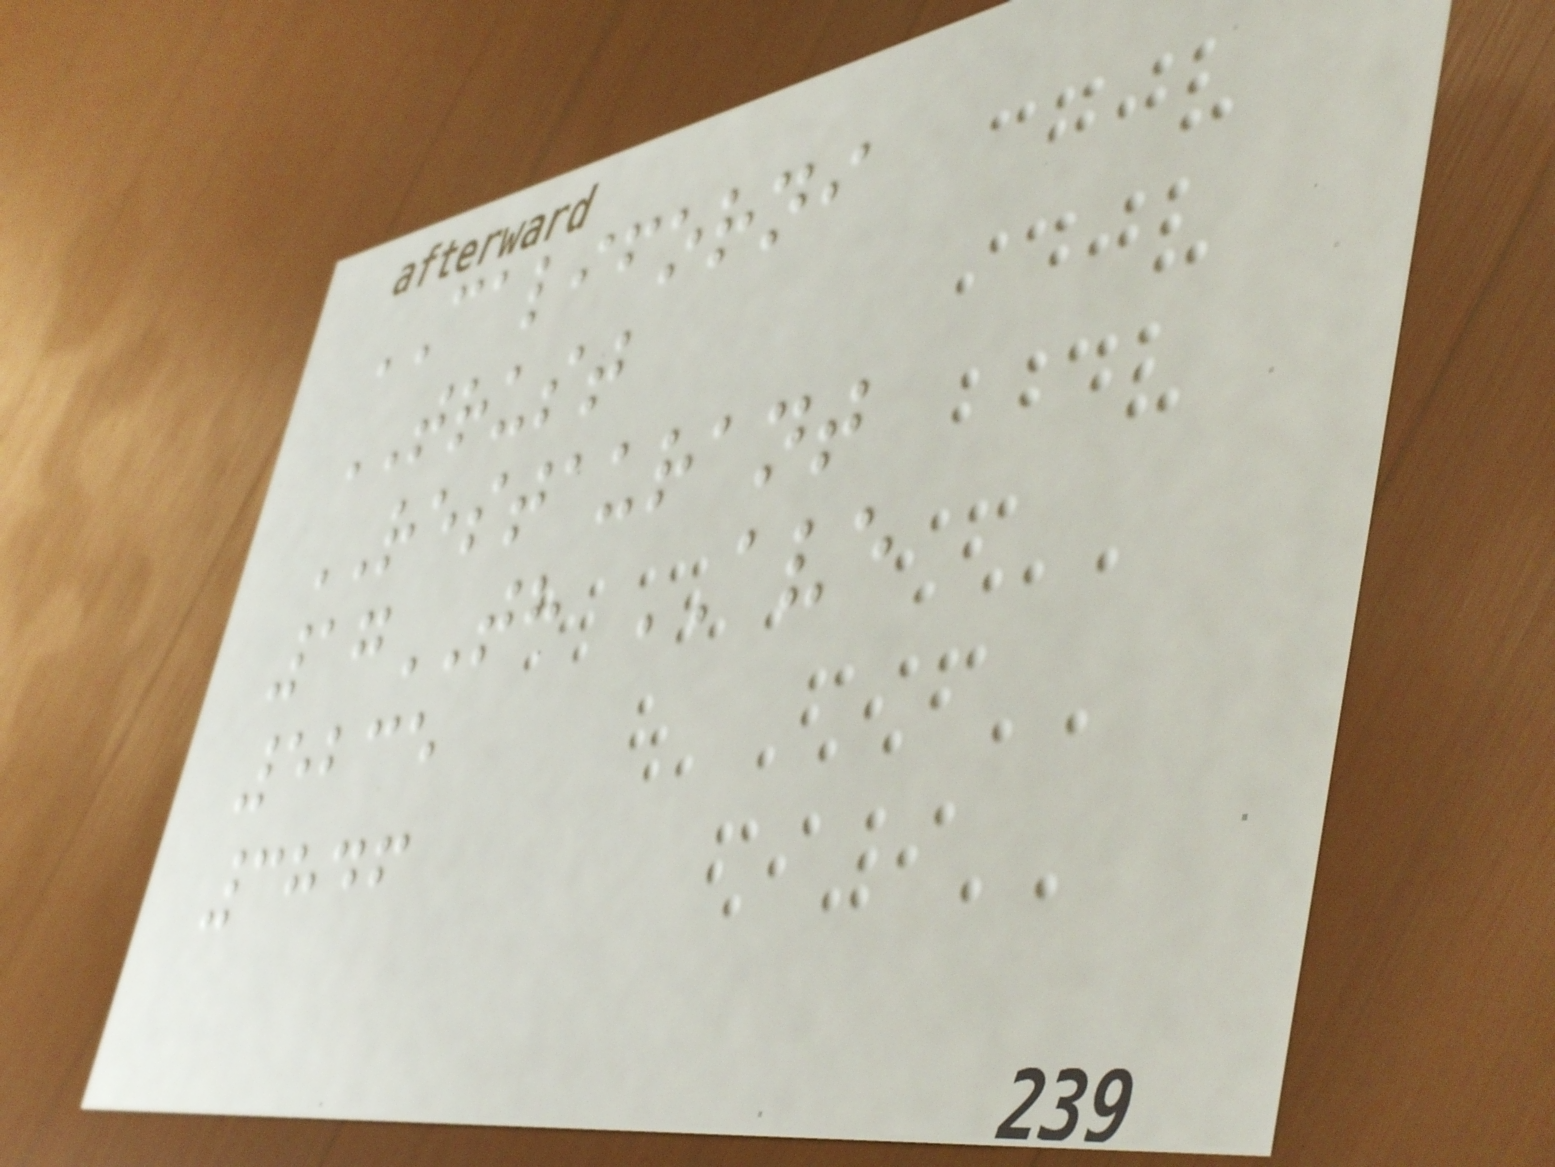CALIFORNI
TRUST
RESTAURANT
17TH AVE
5235
3846
